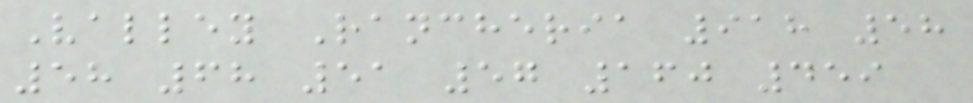Valley Rancheria 918 58
58 68 51 57 160 459
